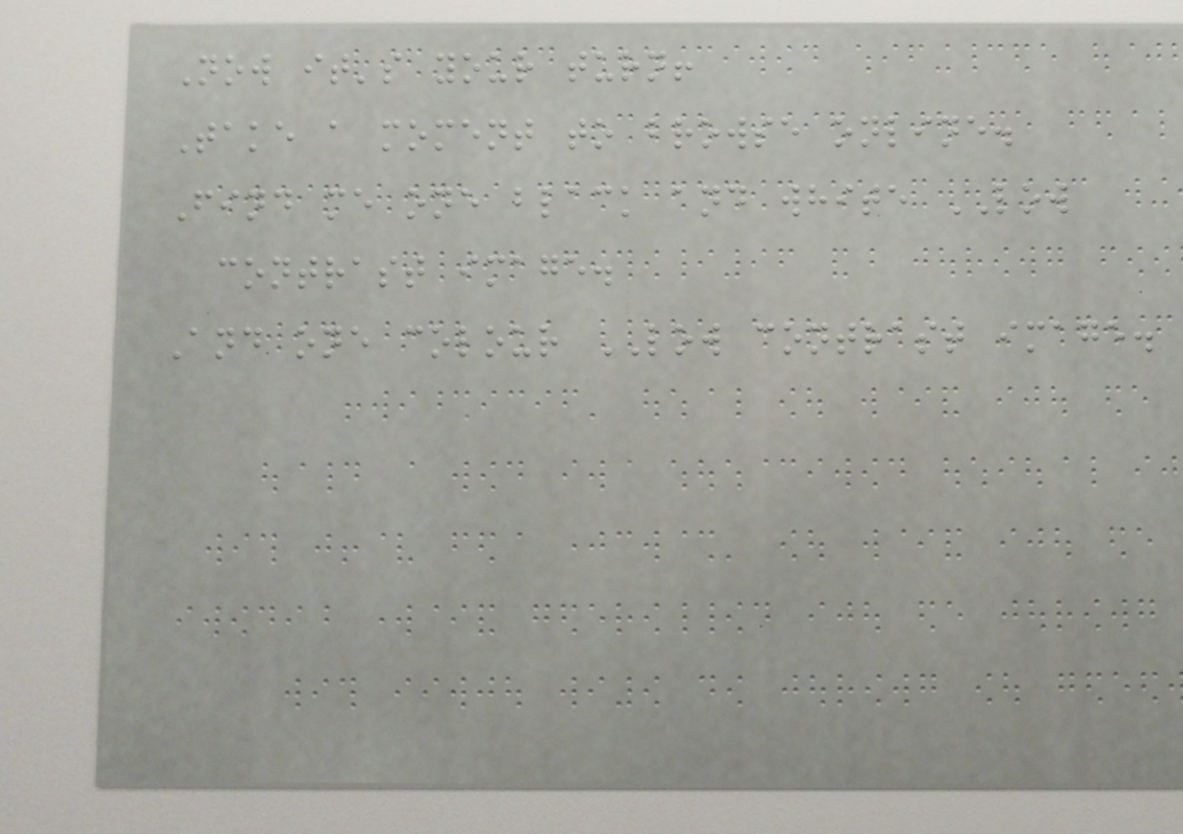Now it's your turn!
Take a moment to browse online.
Find me one black and white LOW
contrast image.
And one colour LOW contrast image.
